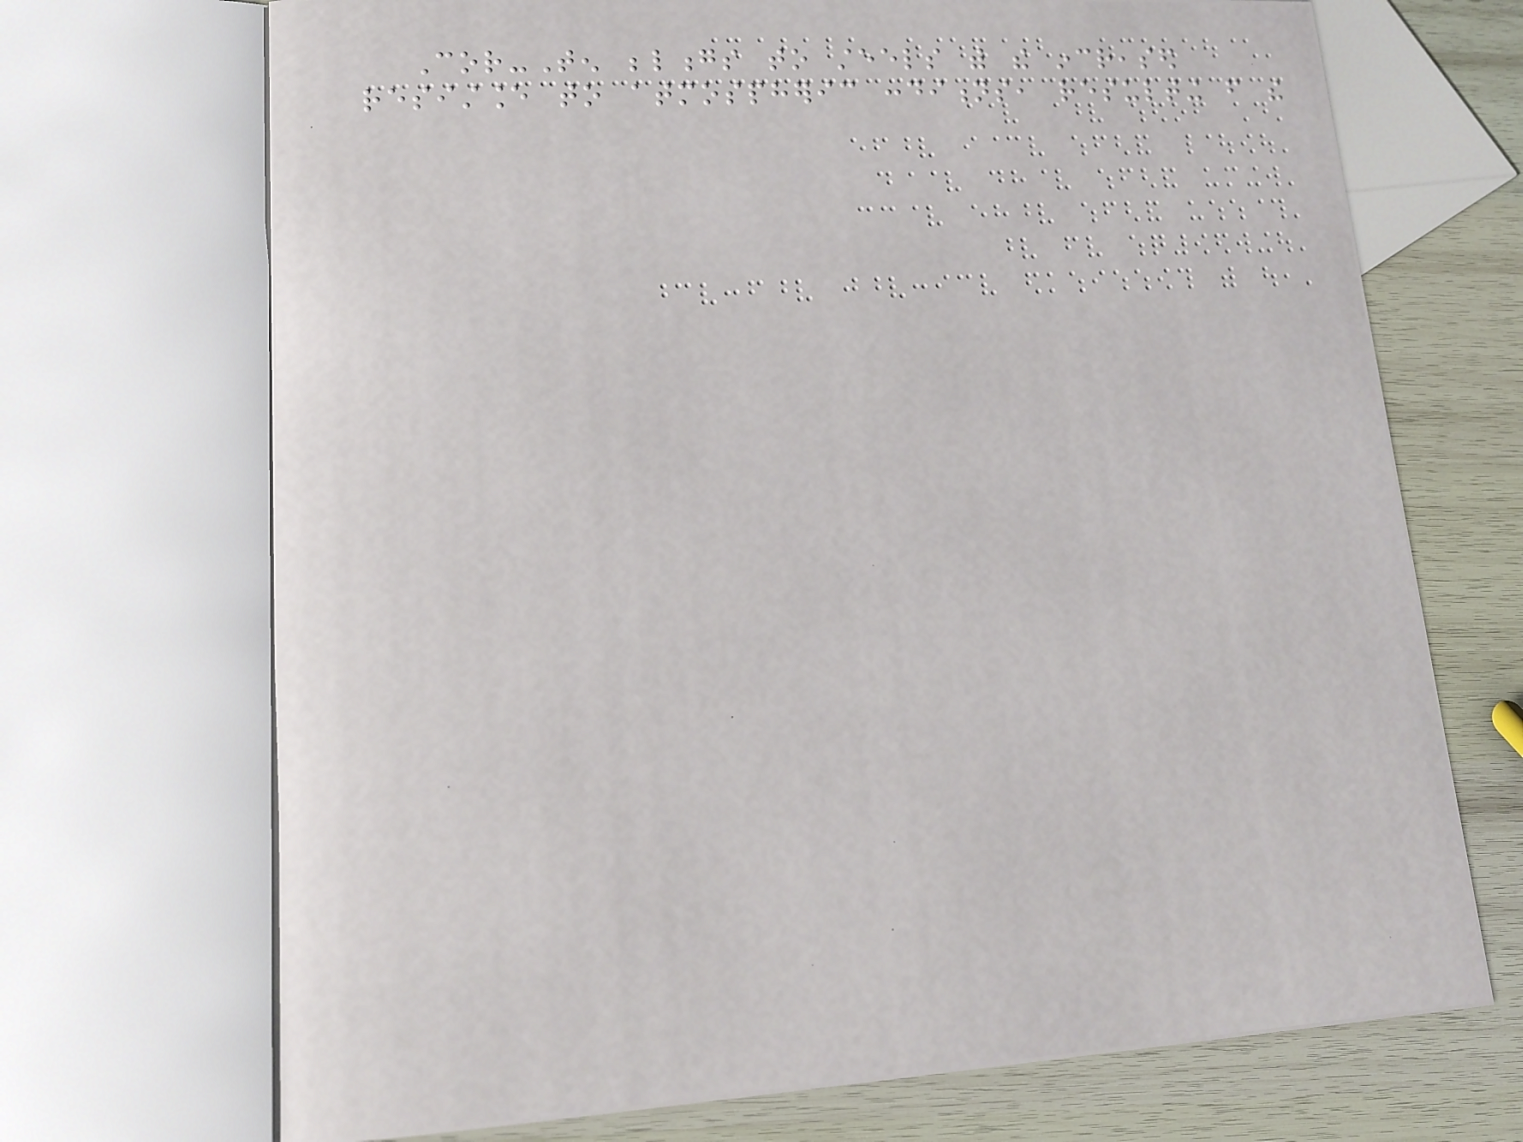Cor-Ten belongs to steels with the increased
resistance to atmospheric conditions, resulting from the
